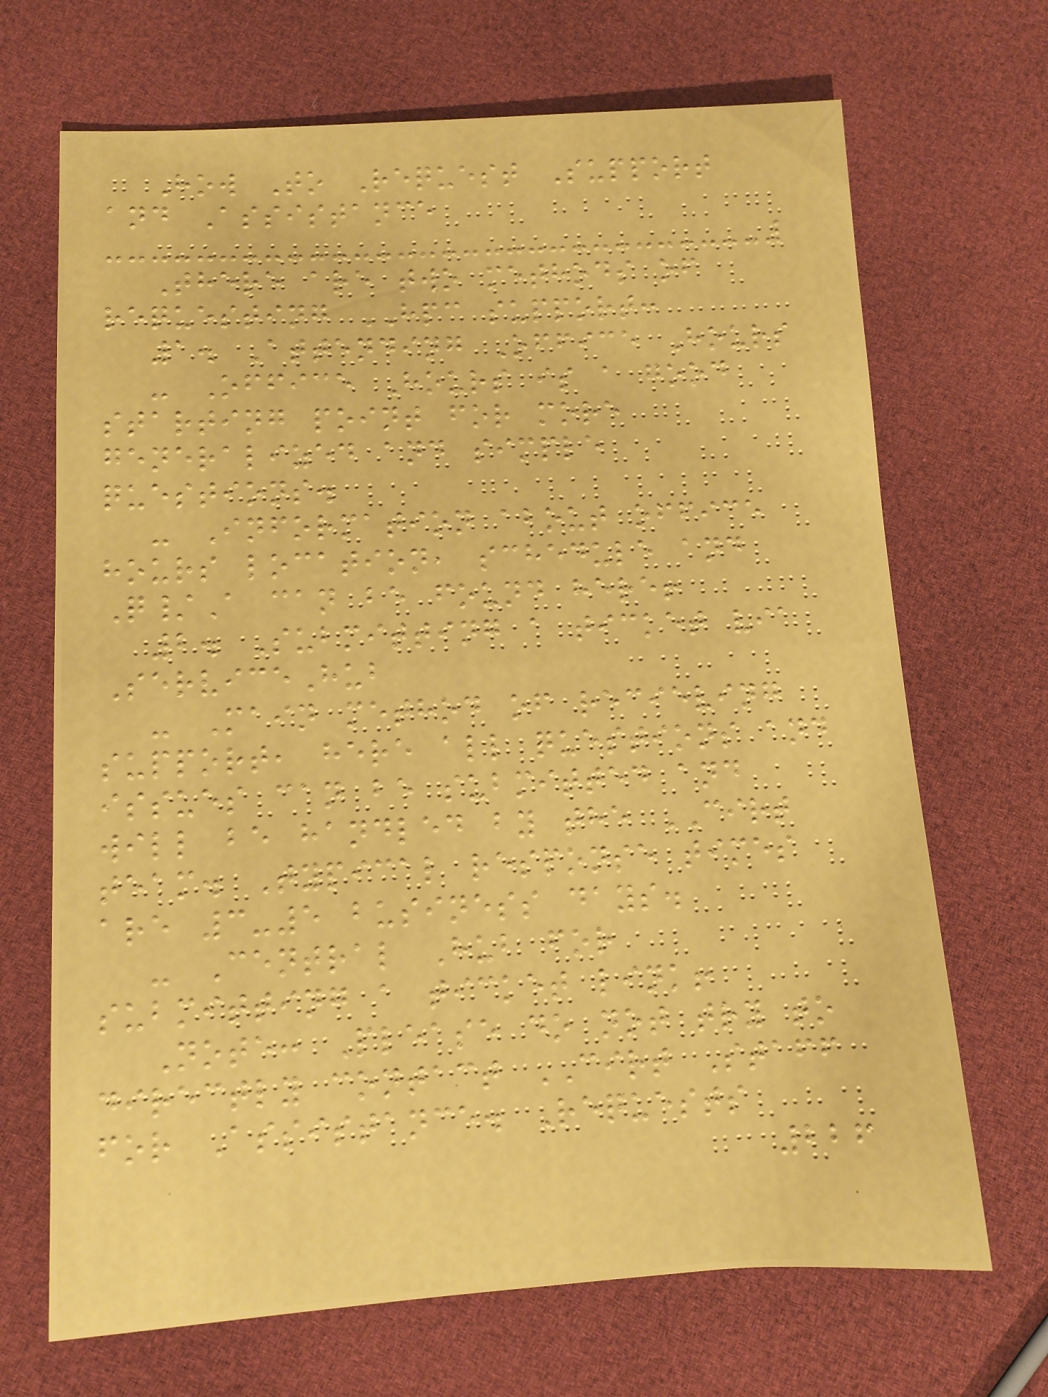How To Request Support
and Assistance
There are two methods of
requesting HPC support:
1. Attending Office Hours
- Office Hours is a good
starting point for more
generalized and simple
questions.
- Information about office
hours location, schedule and
Q/A can be found here!
2. Submitting a ticket via
ServiceHub
- Main method of recieving
support, here all questions and
issues can be submitted and
will be handled by the CIRT
team. Typical response times
are 3-5 business days.
- Central Hub for
submitting a ticket link!
Note: Please do not try to
directly contact CIRT Staff
for Assistance. Requests
226
